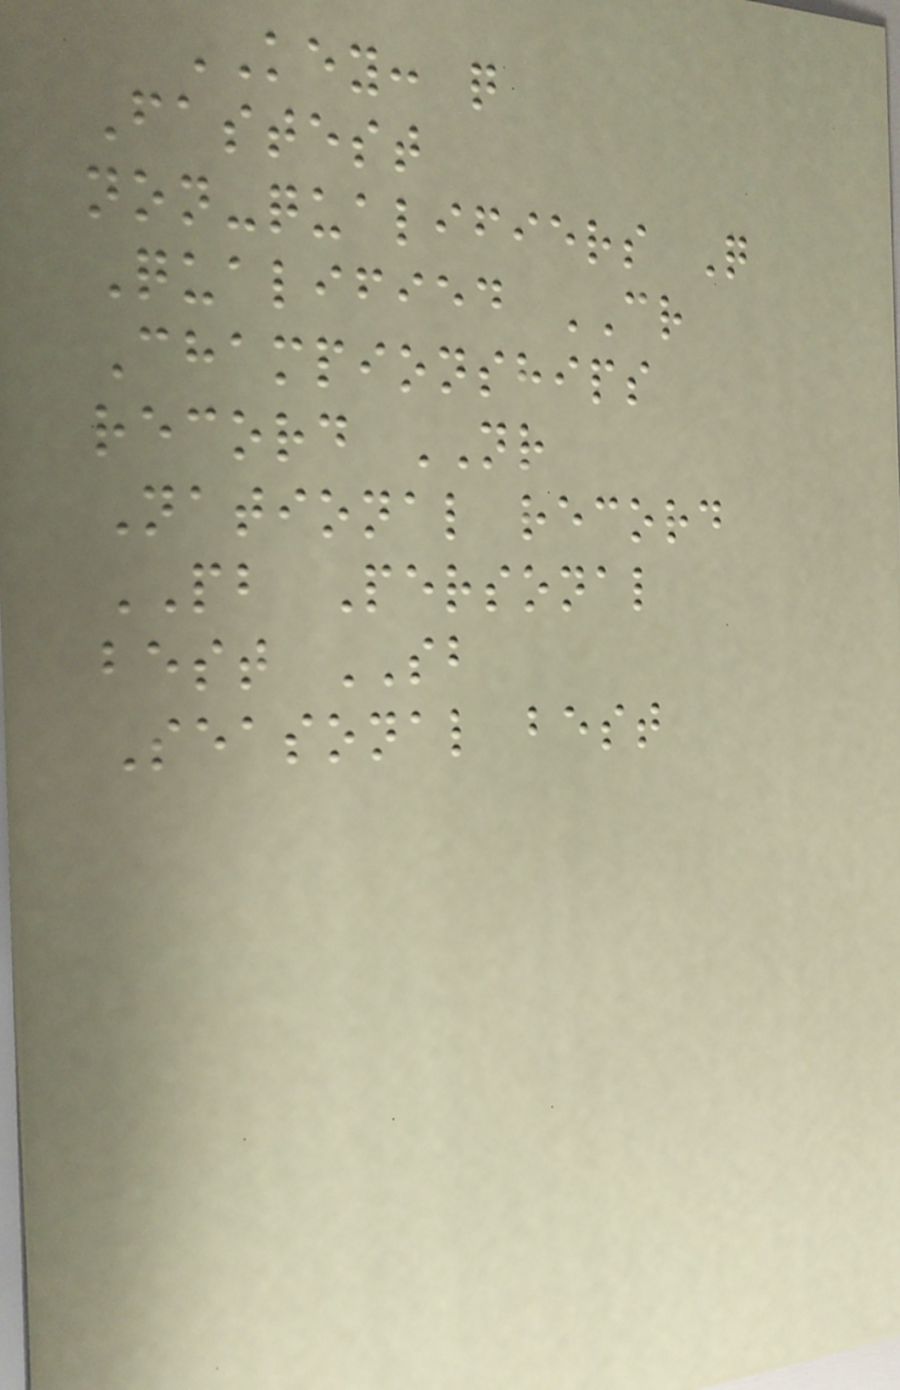KEY: q
Fastest
non-qualifiers Q
Qualified CR
Championships
record NR
National record
PB Personal
best SB
Seasonal best
